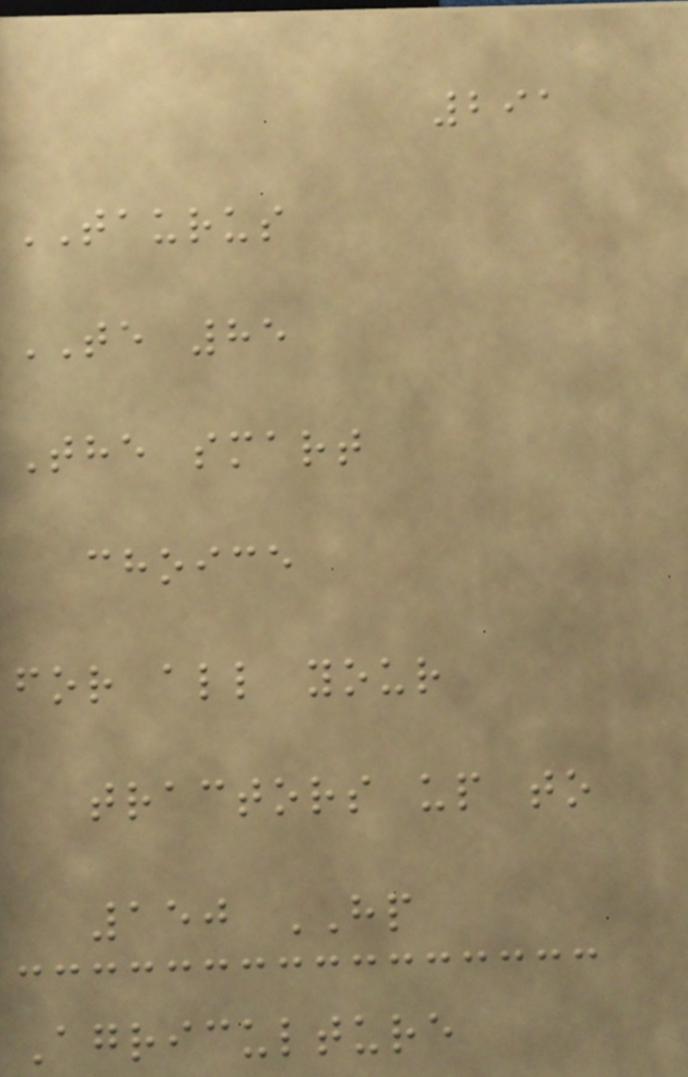291
TAURUS
TE 85
The smart
choice
for all your
tractors up to
150 HP
Agriculture
